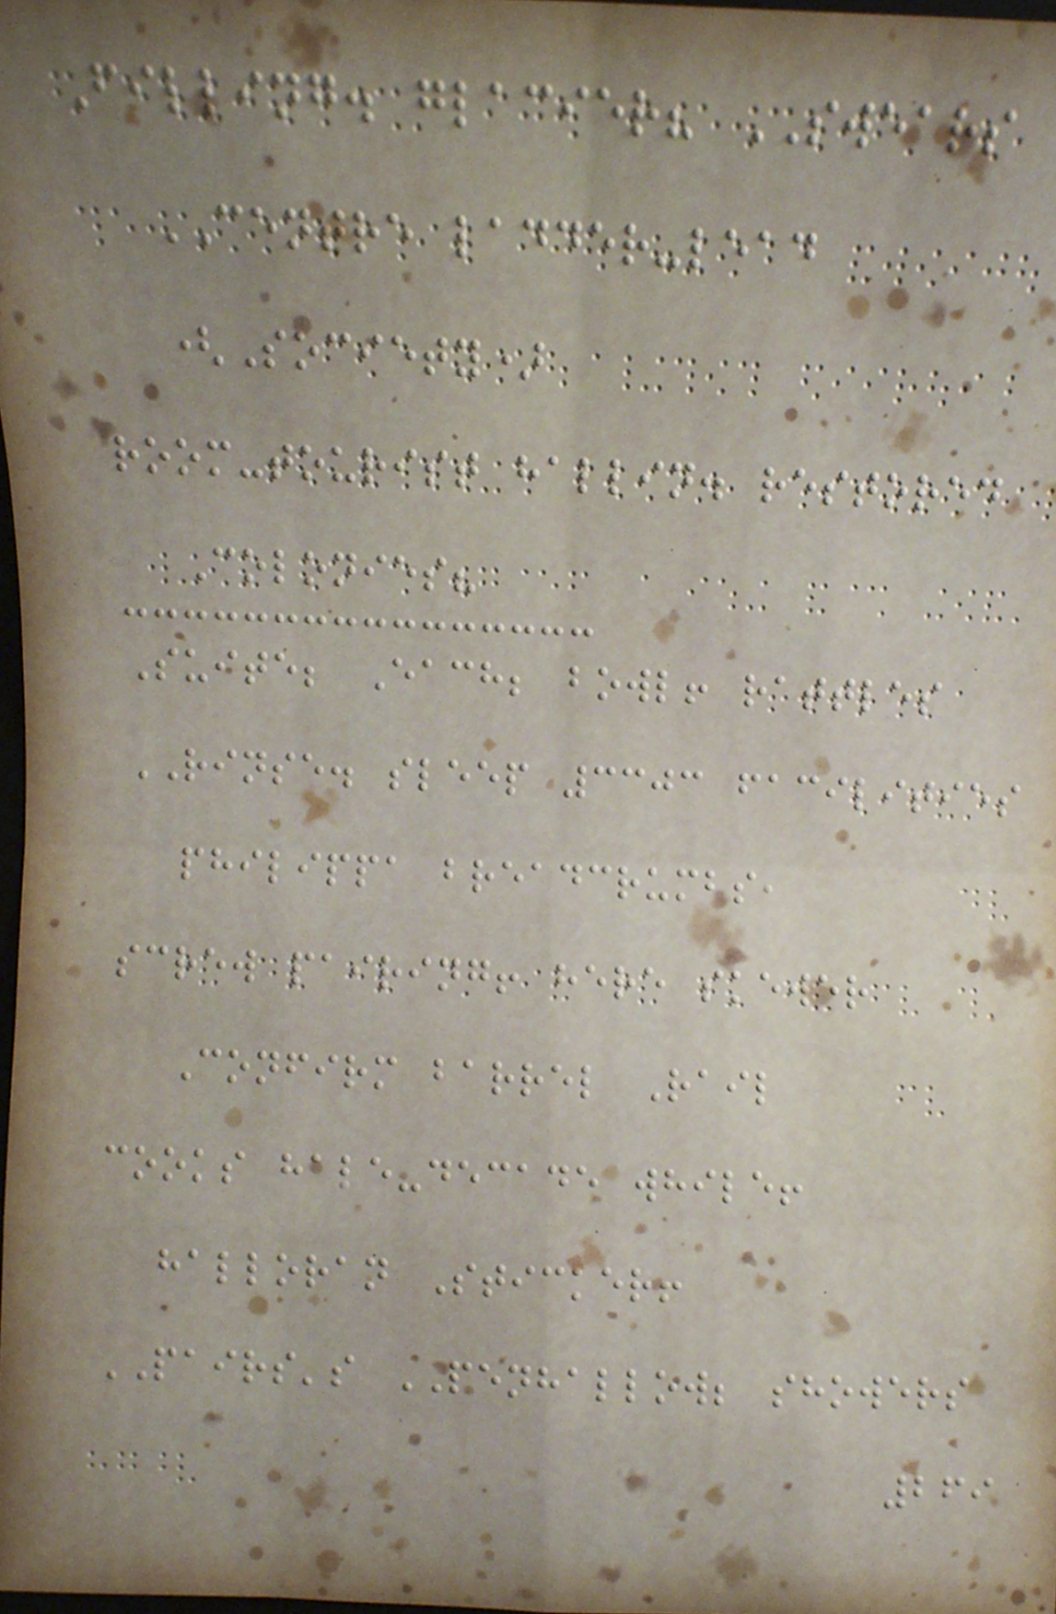Filling. glacier? SWEARS
CENTRE ladder-lead
(Society)
room-tourist hallin. restored
Colonies?
Suite; Each; bowl! rattles
RINSE. sleep 3303 facilities
philippa breadcrumbs,
screw pairing! here skewer
Confirm barrel Rail
cooks hale-decade while!
halloran Sticker!
PAIRS's PENHALLOW; showers
269
